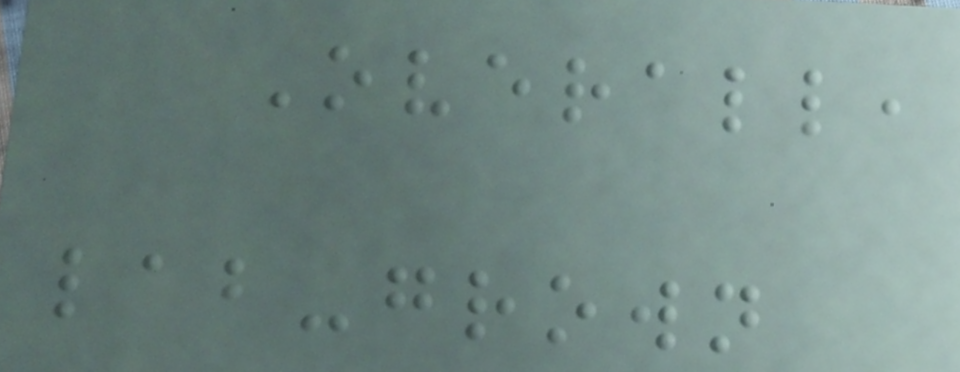Overall,
lab-grown
